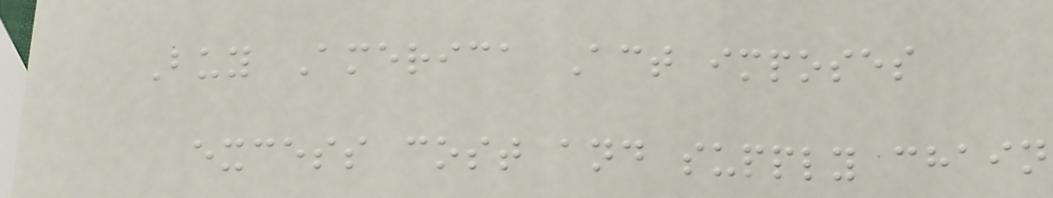Buy America Act imposes
excess cost and supply chain
